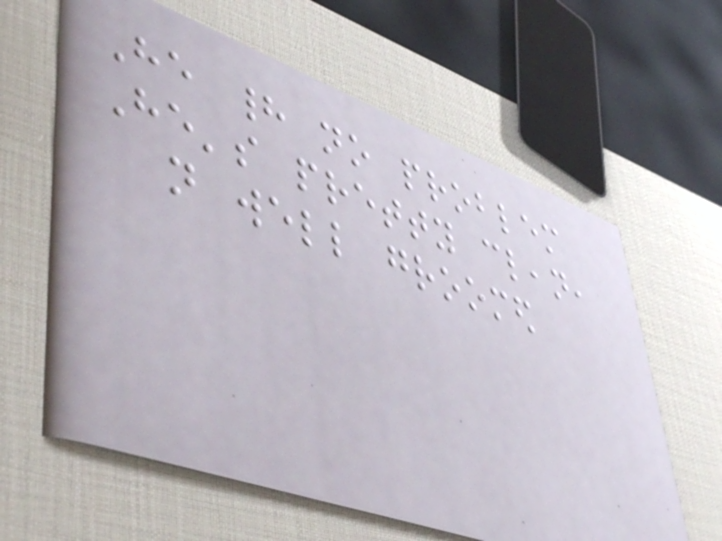He had no problem
He's pretty clean,
not well groomed
